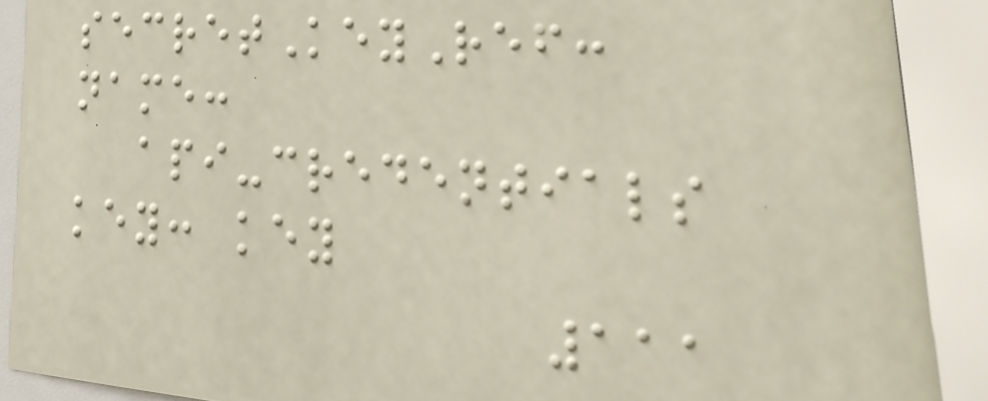secretKeyRef:
name:
api-credentials
key: key
111
